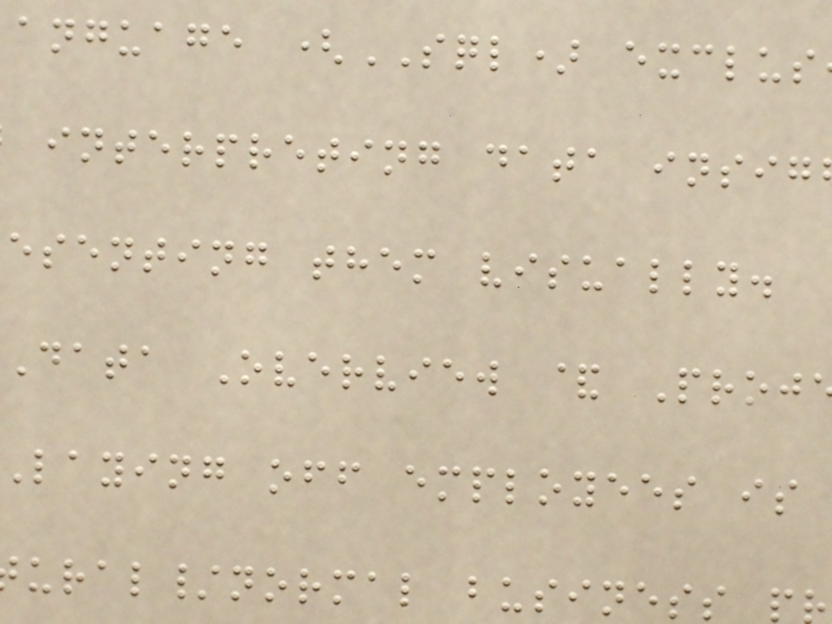anguage (SQL) exclus
interpreting data insig
esenting them visually.
Data Overview & Proj
laying off employees is
ural/normal business
